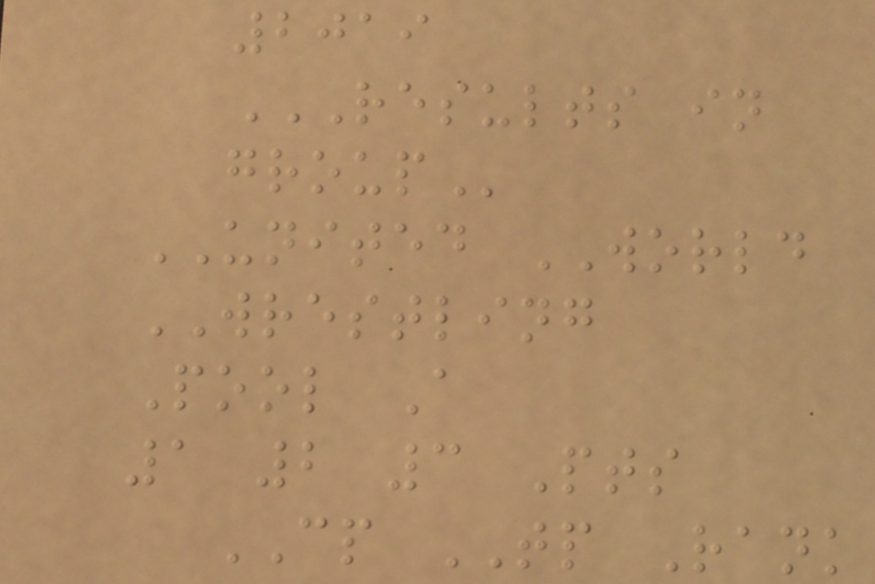2019
RESULTS IN
GROUP
UNITED WORLD
WRESTLING
Pool A
1 2 3 Pts
CP TP Rank
